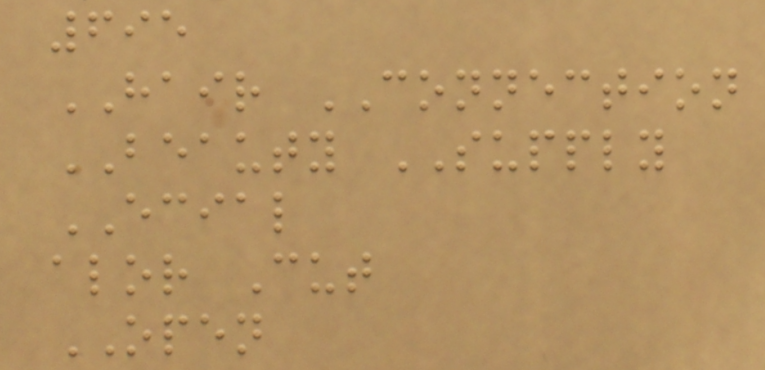695
HAIR CONNECTION
BEAUTY SUPPLY
ECIAL
alor Cut
OPEN
